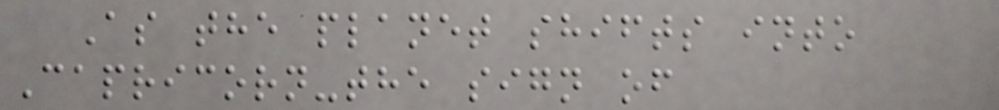As the planet shifts into
Capricorn-the sign of
